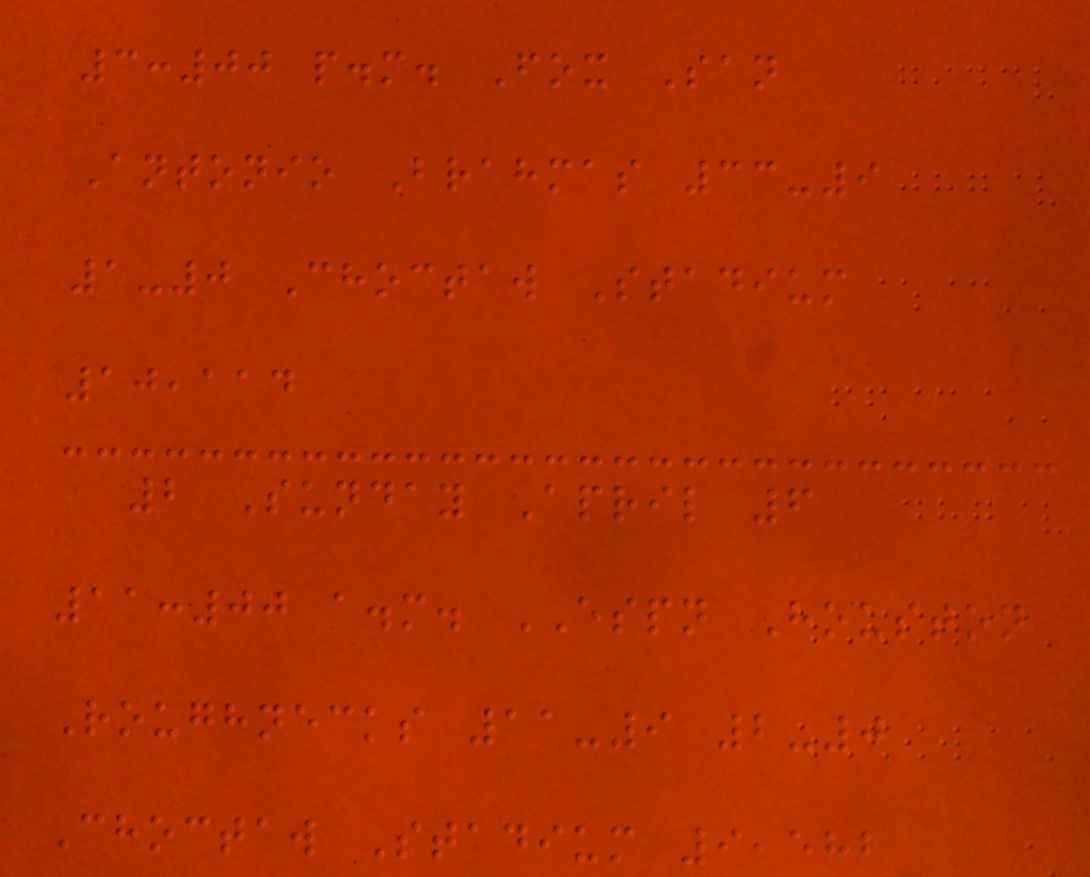3:00 p.m. Fox San
Antonio Brahmas 33-9
1-0 Choctaw Stadium
10,114
2 Sunday April 6
11:00 a.m. ESPN Houston
Roughnecks 11-9 2-0
Choctaw Stadium 9,582
